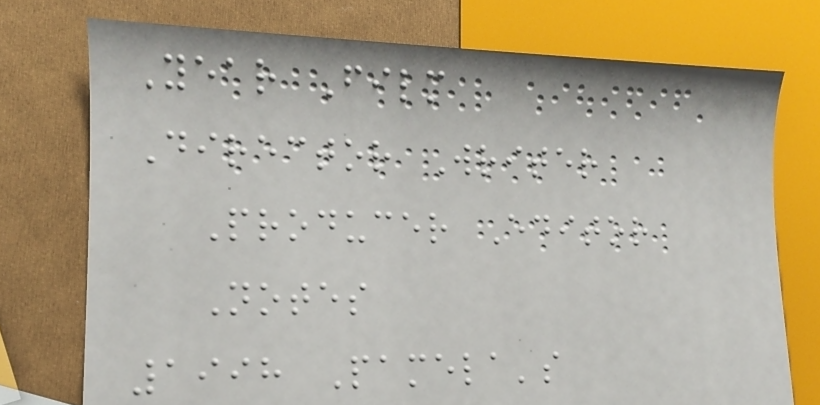Year Film
Director Writer
Producer Editor
Notes
1998 Pamela's
